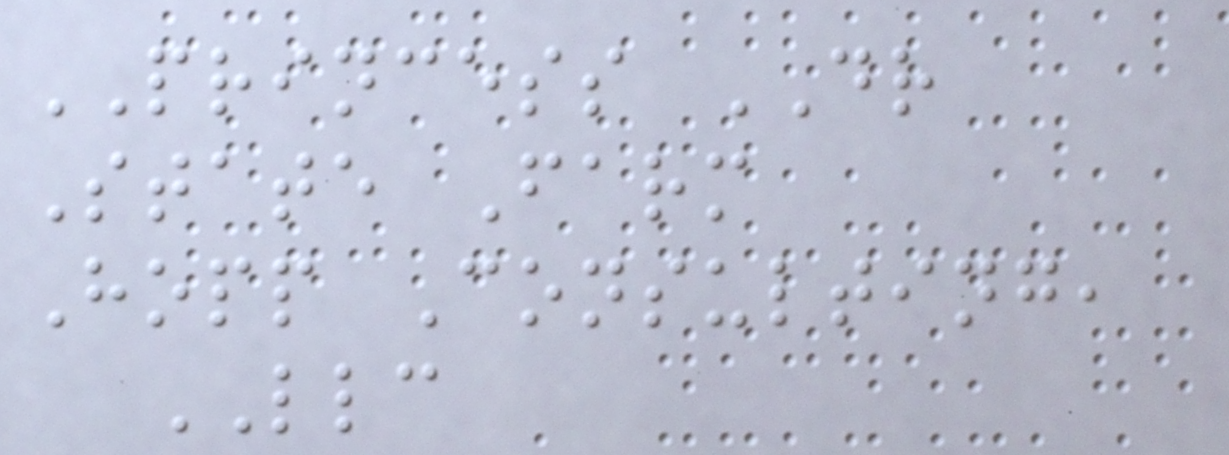PRINCESS DR
State Farm
Hopp Consulting,
LLC
